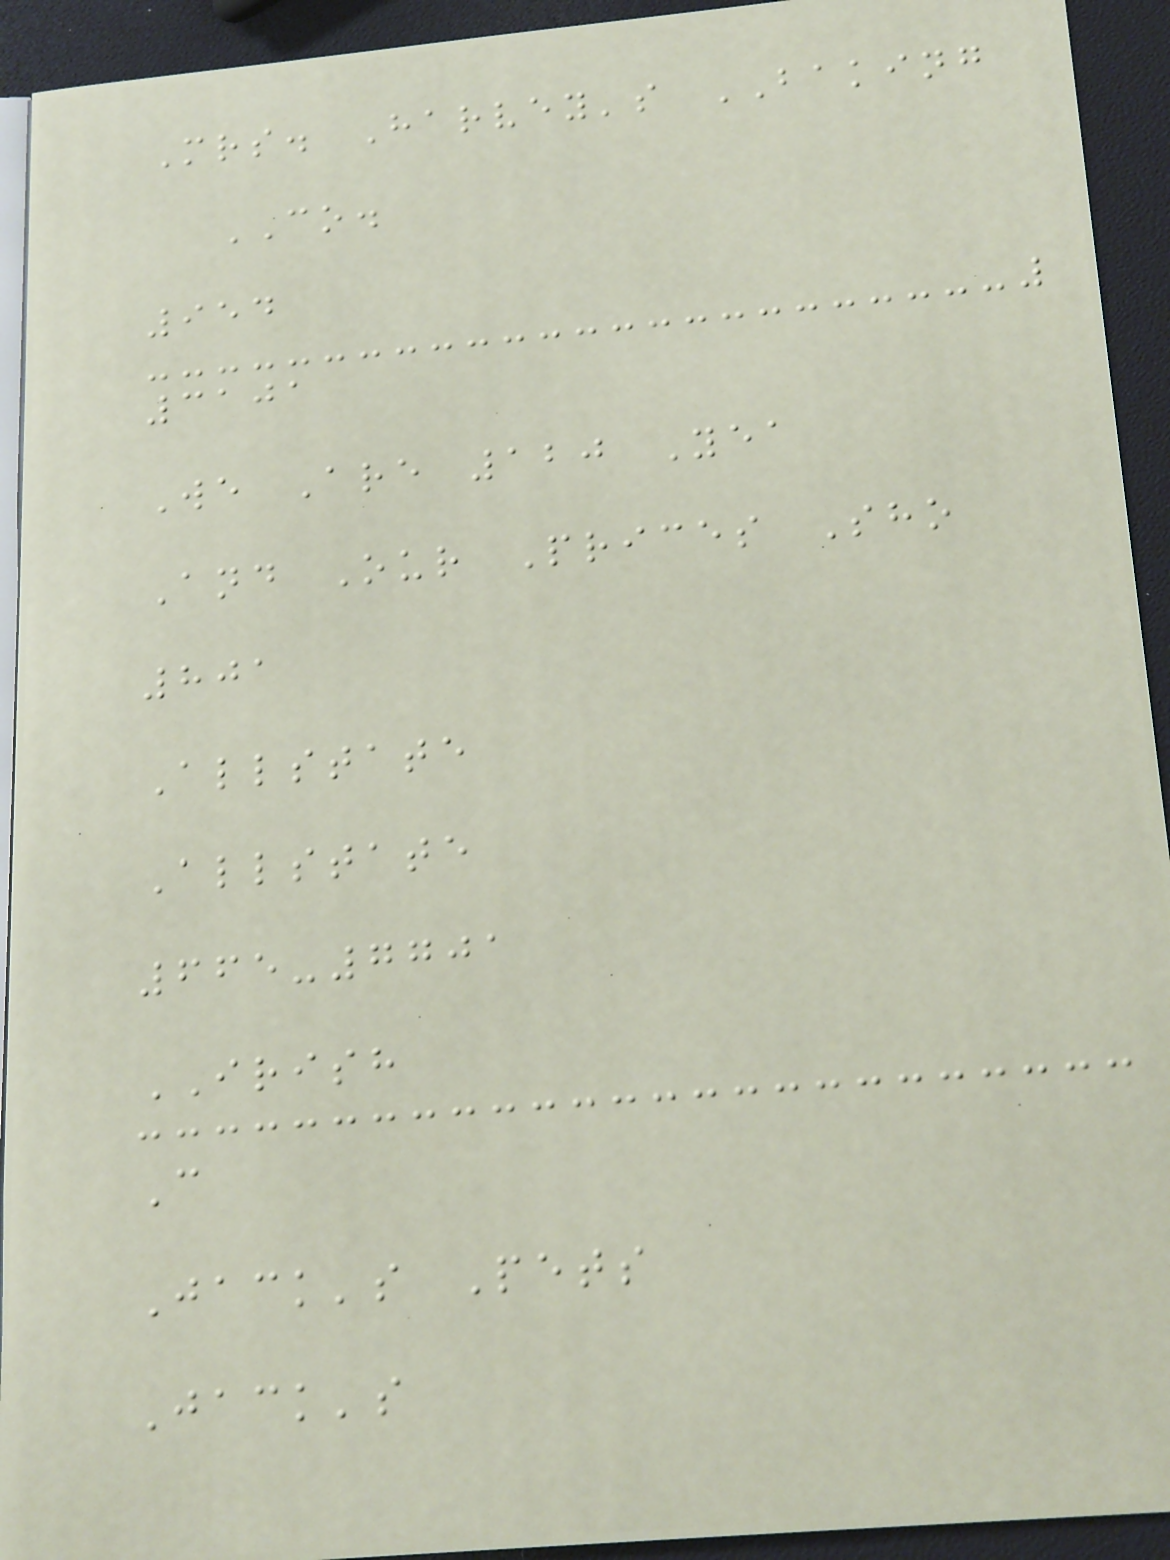Mrs. Harvey's BAKING
CO.
954
3101
We Are 120 Yea
And Our Prices Sho
801
Allstate
Allstate
665-7701
IRISH
C
Jack's Pets
Jack's
